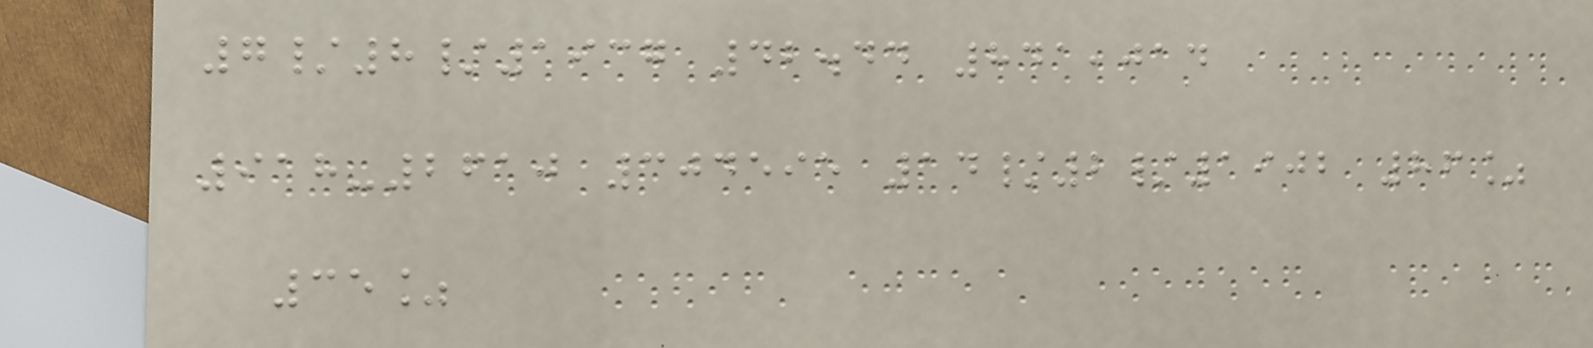7/8/1937 42.44 841,014
918-2610 304595 14/2/1902 86%
35%
